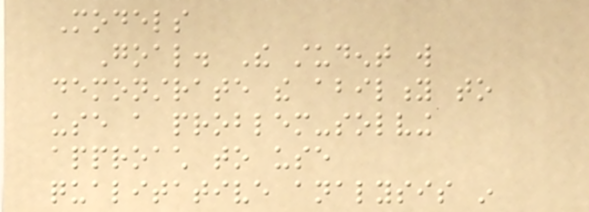Models
Goal. The student will
demonstrate the ability to
use a problem-solving
approach to use
qualitative analysis in
